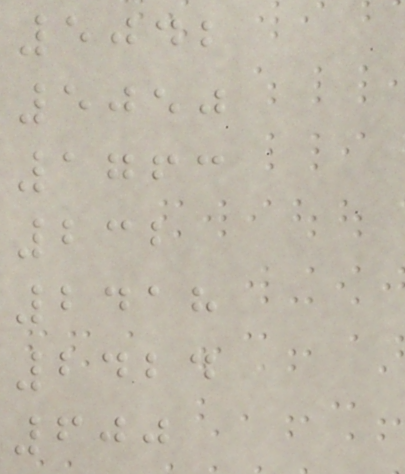5042
5050
1763
232
2418
2424
600
